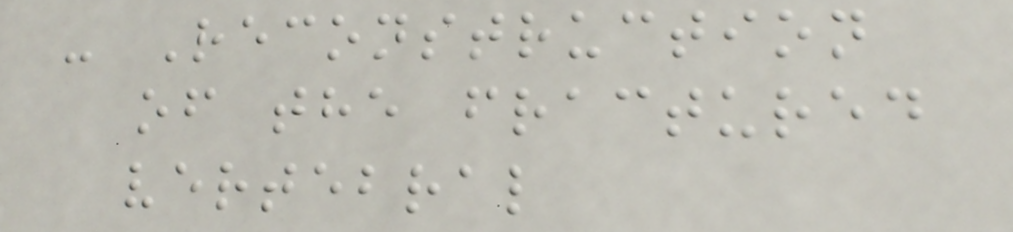- Reconstruction
of the fractured
vertebral
